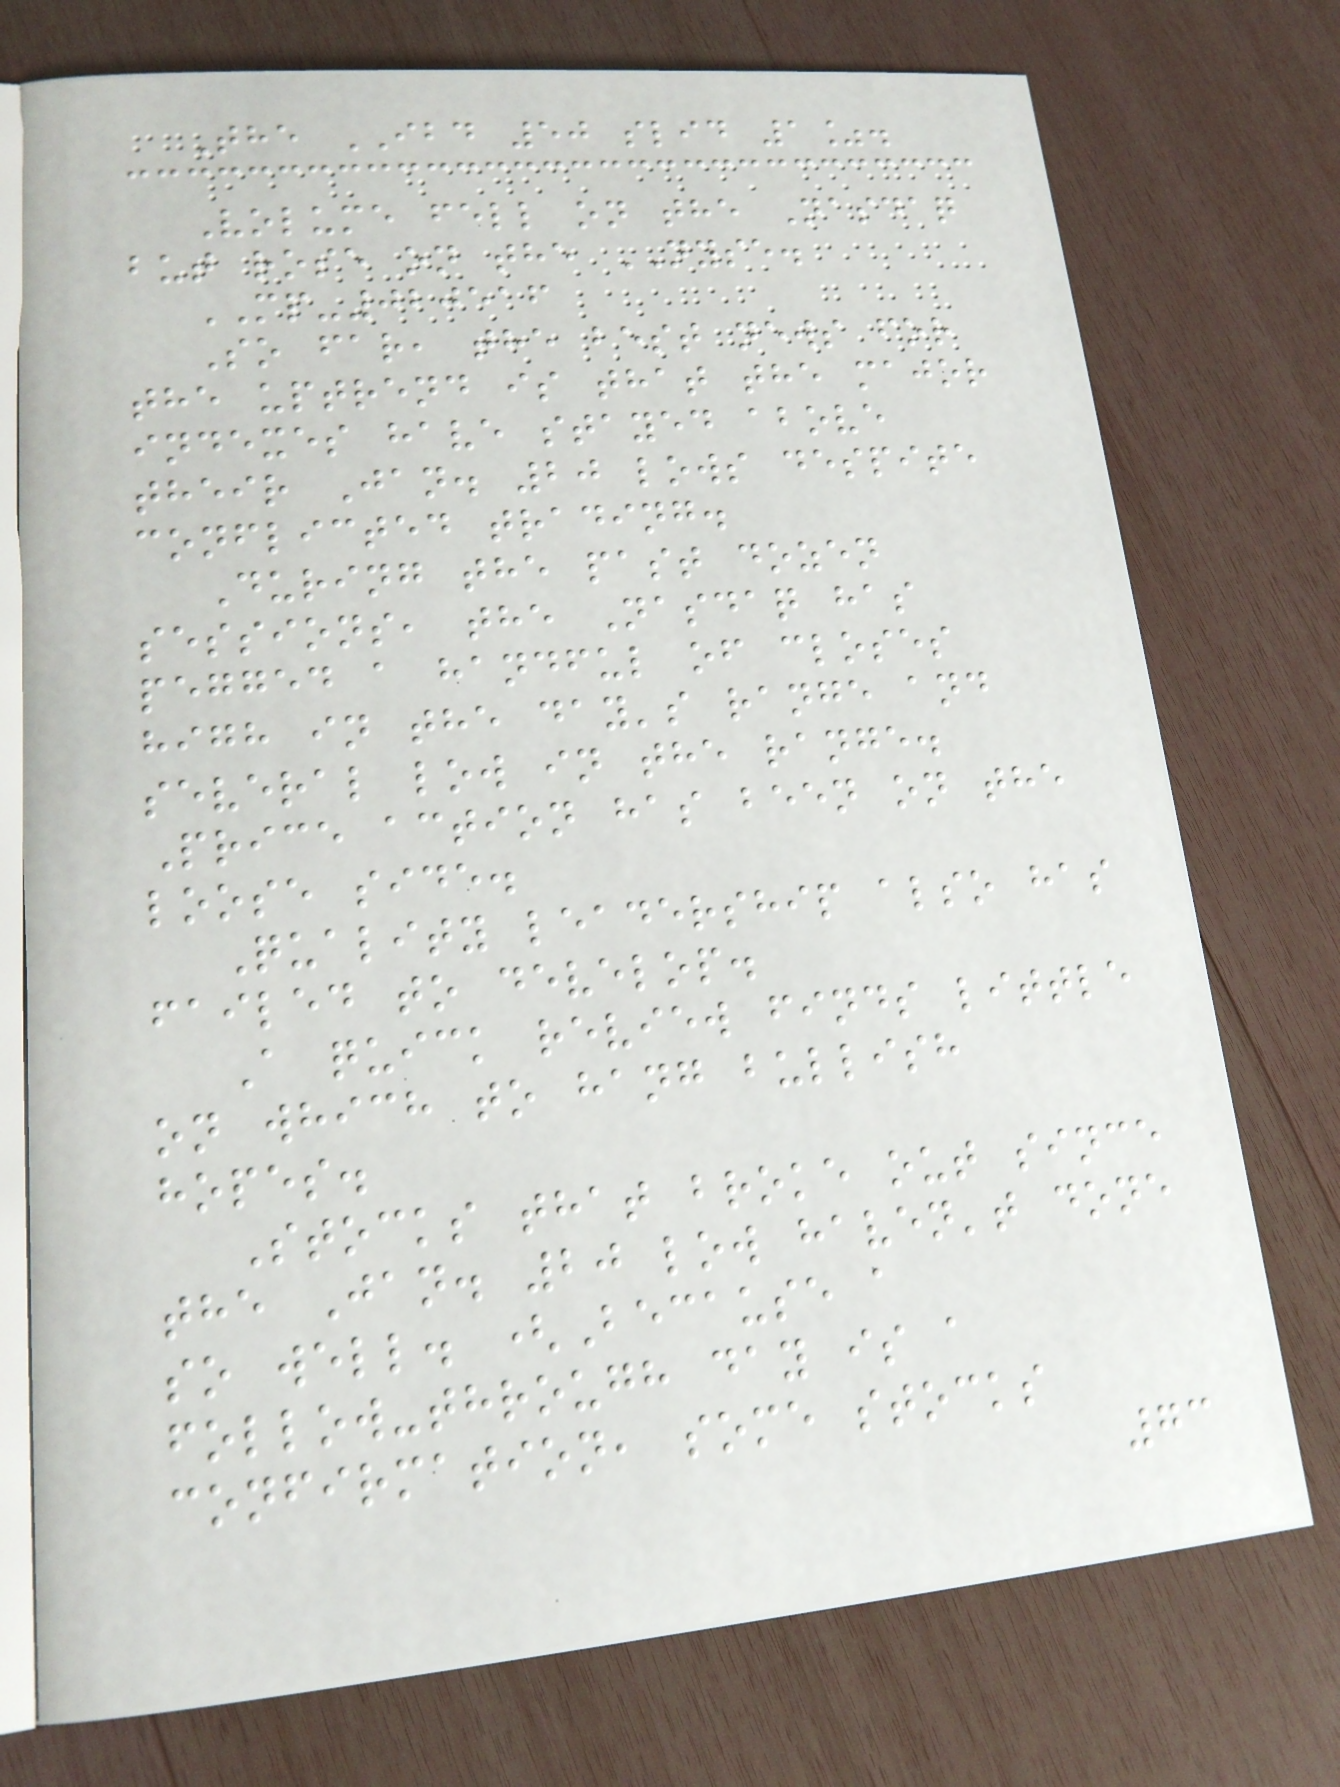The IBD 50 slid 1%.
Volume fell on the Nasdaq
but rose on the NYSE.
MP-020516
So far, the best news for
the uptrend is that the major
indexes have stayed above
their Jan. 20 lows despite
conflicted trading.
During the past dozen
sessions, the Nasdaq has
pegged a handful of closes
high in the day's range and
several low in the range.
Price action has been on the
loose side.
Quality leadership also has
failed to develop.
A quick review finds little
on which to hang bullish
hopes.
Stocks that broke out since
the Jan. 20 low haven't done
so well. (Because a
follow-through day is a
confirmation, some stocks
73
